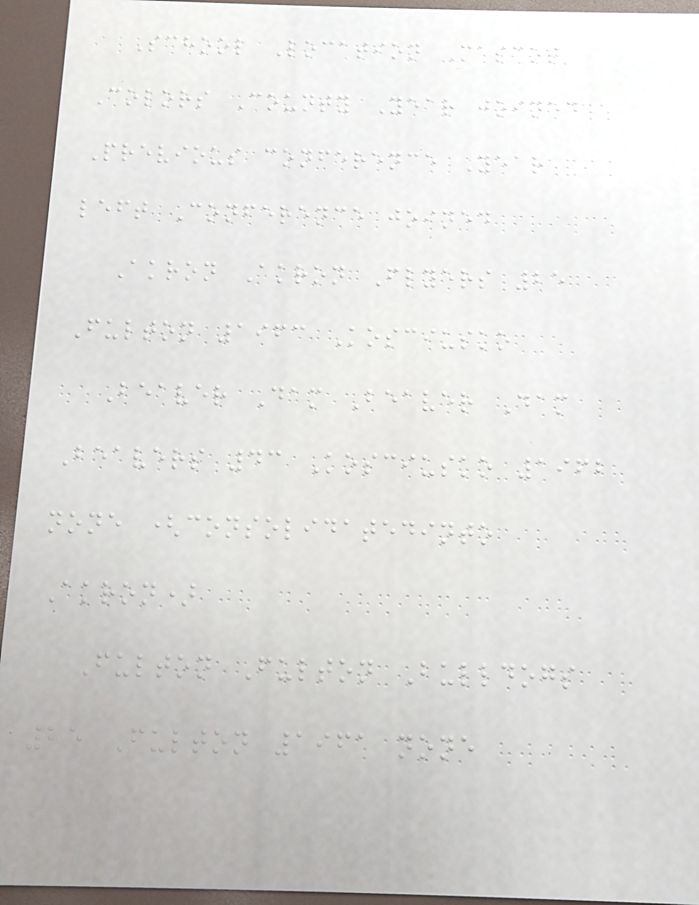School Location Mascot
Colors County Year joined
Previous conference Year
left Conference joined
Akron Akron Flyers 25
Fulton 1963 Kosciusko
Beaver Dam Beaver Dam
Beavers 43 Kosciusko 1962
none (consolidatedinto
Akron)
Fulton Fulton Bulldogs
25 Fulton 1961 none
